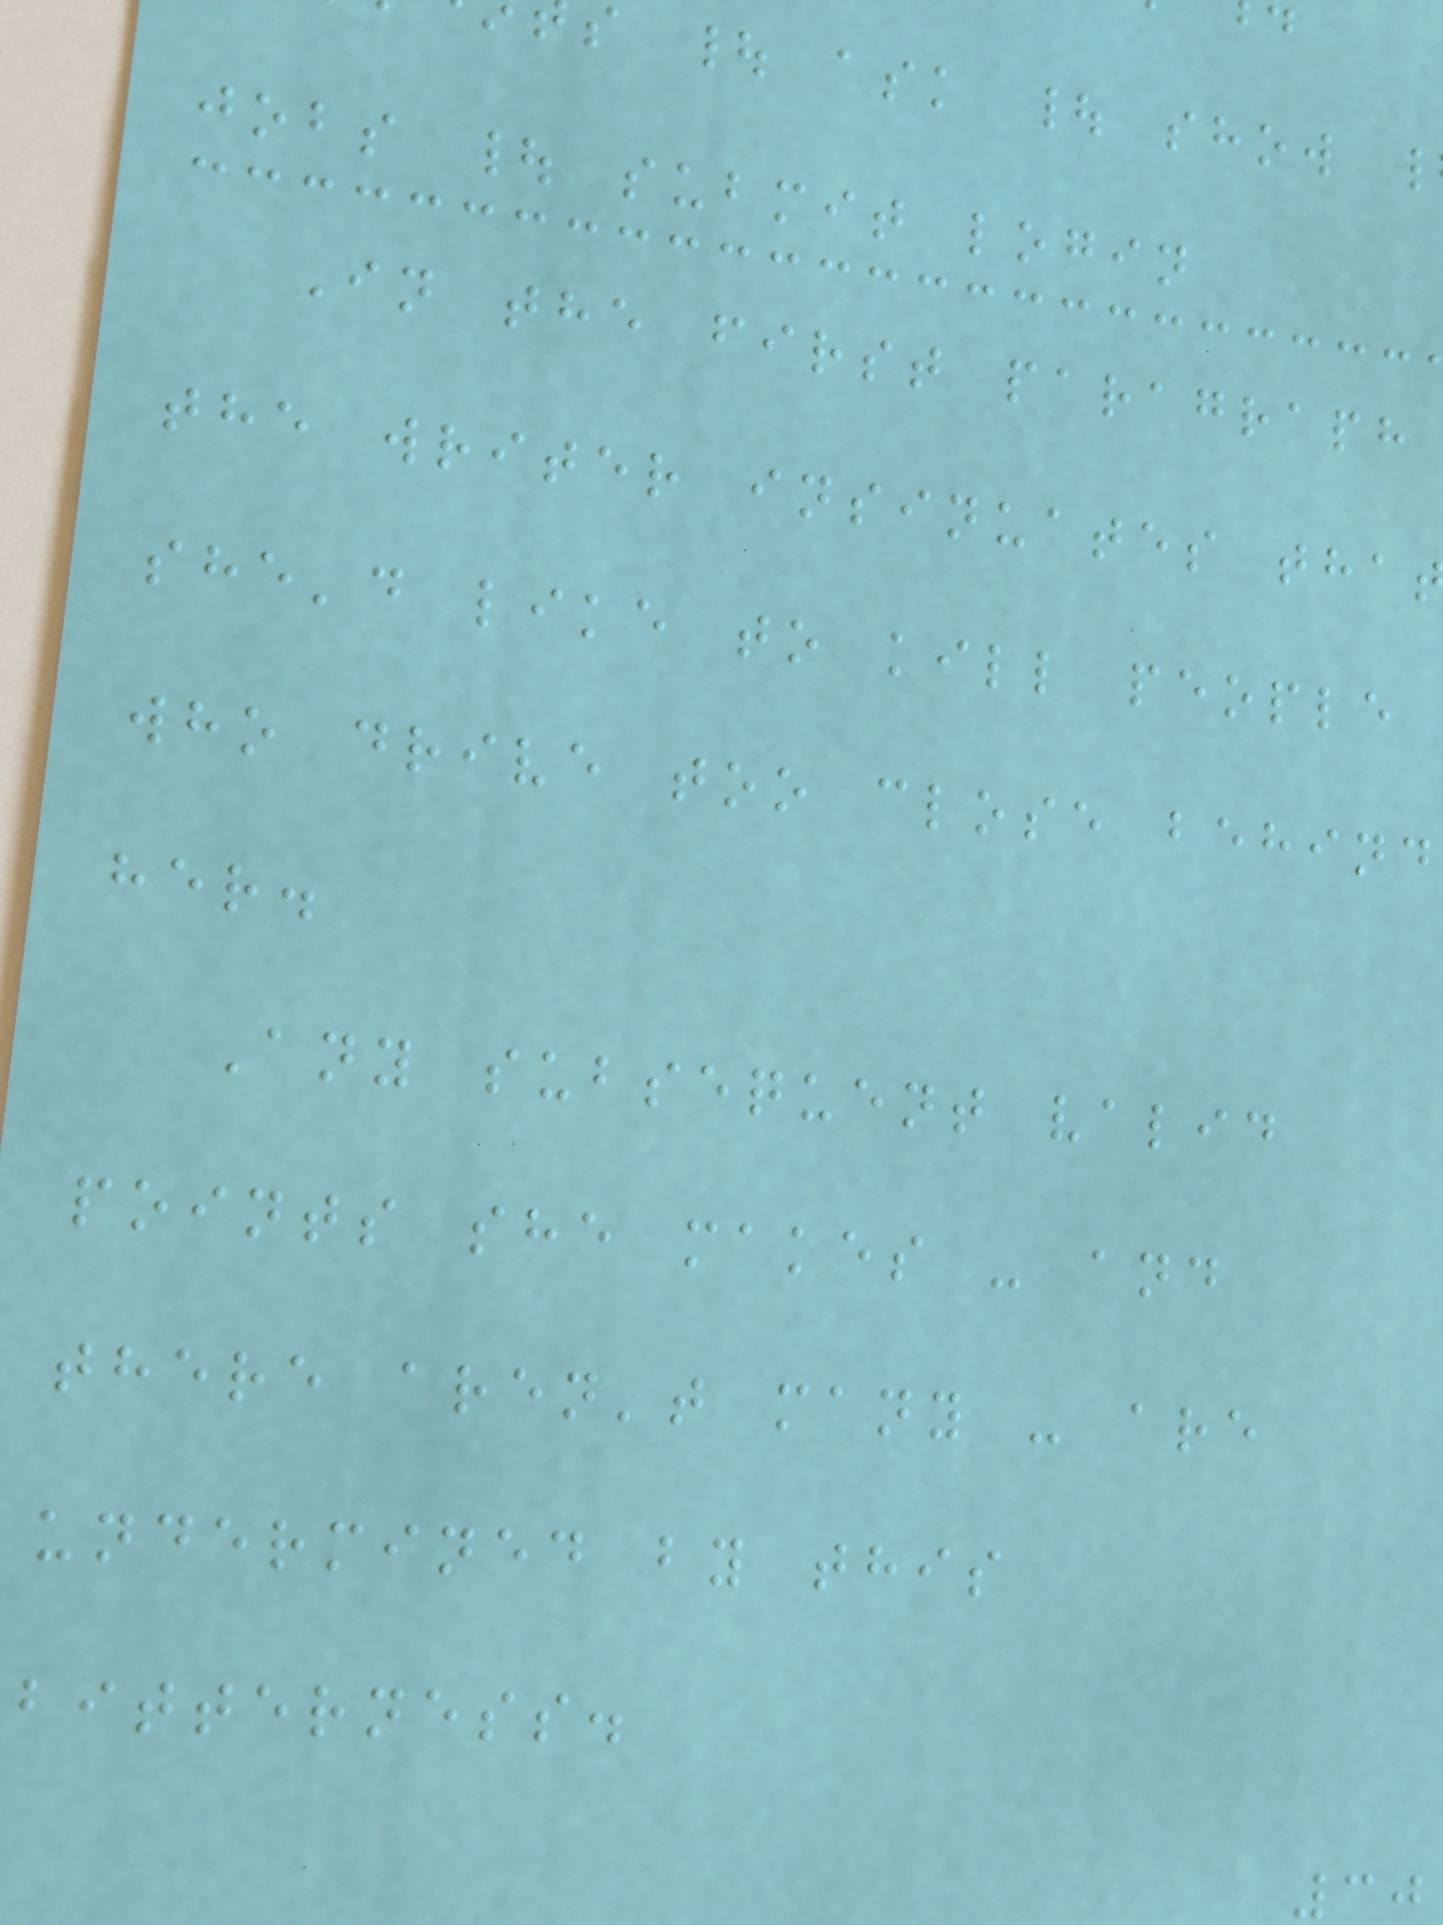s | ask | show
jobs | submit login
In the first paragraph
the writer insinuates tha
she'd like to kill people
who drive too close behind
her.
Any subsequent valid
points she makes - and
there aren't many - are
undermined by this
bitterness.
30
